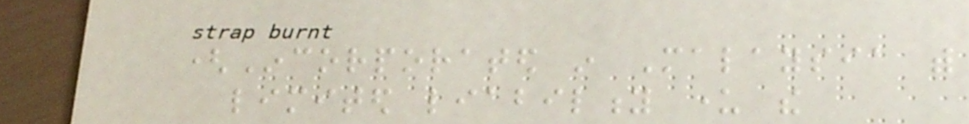(Incorporated in Malaysia with
limited liability under the
